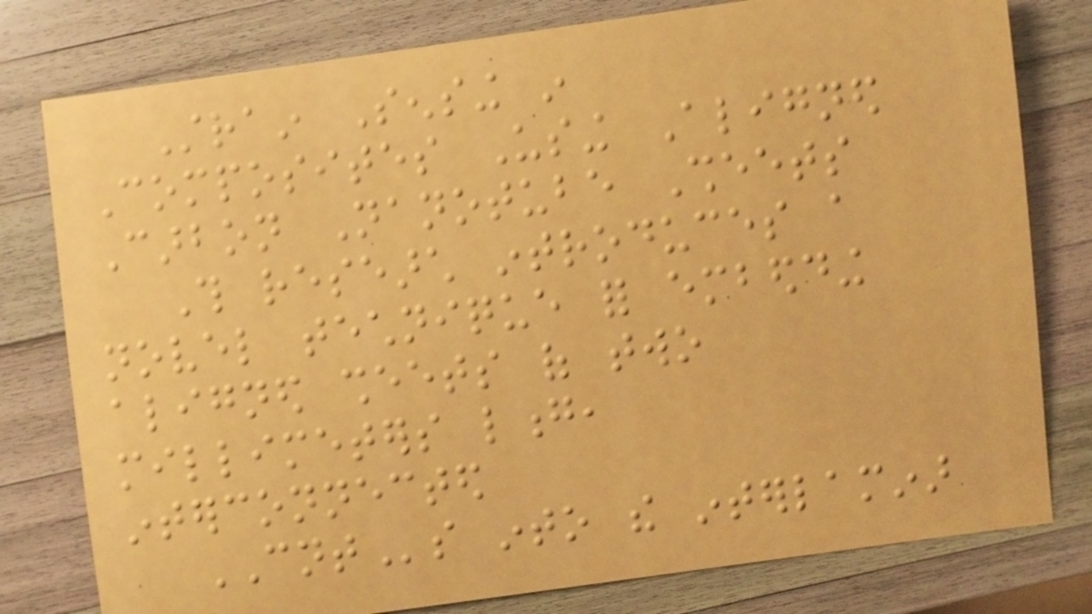Strain Sensing in
Composites Using Aligned
Carbon Nanotube Sheets
This research introduces a
novel technique for embedding
aligned sheets of two
millimeters long,
interconnected
CNTs into the interlaminar
